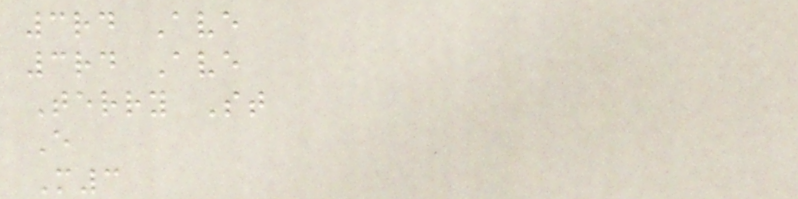3rd Ave
3rd Ave
Terry St
E
M3
